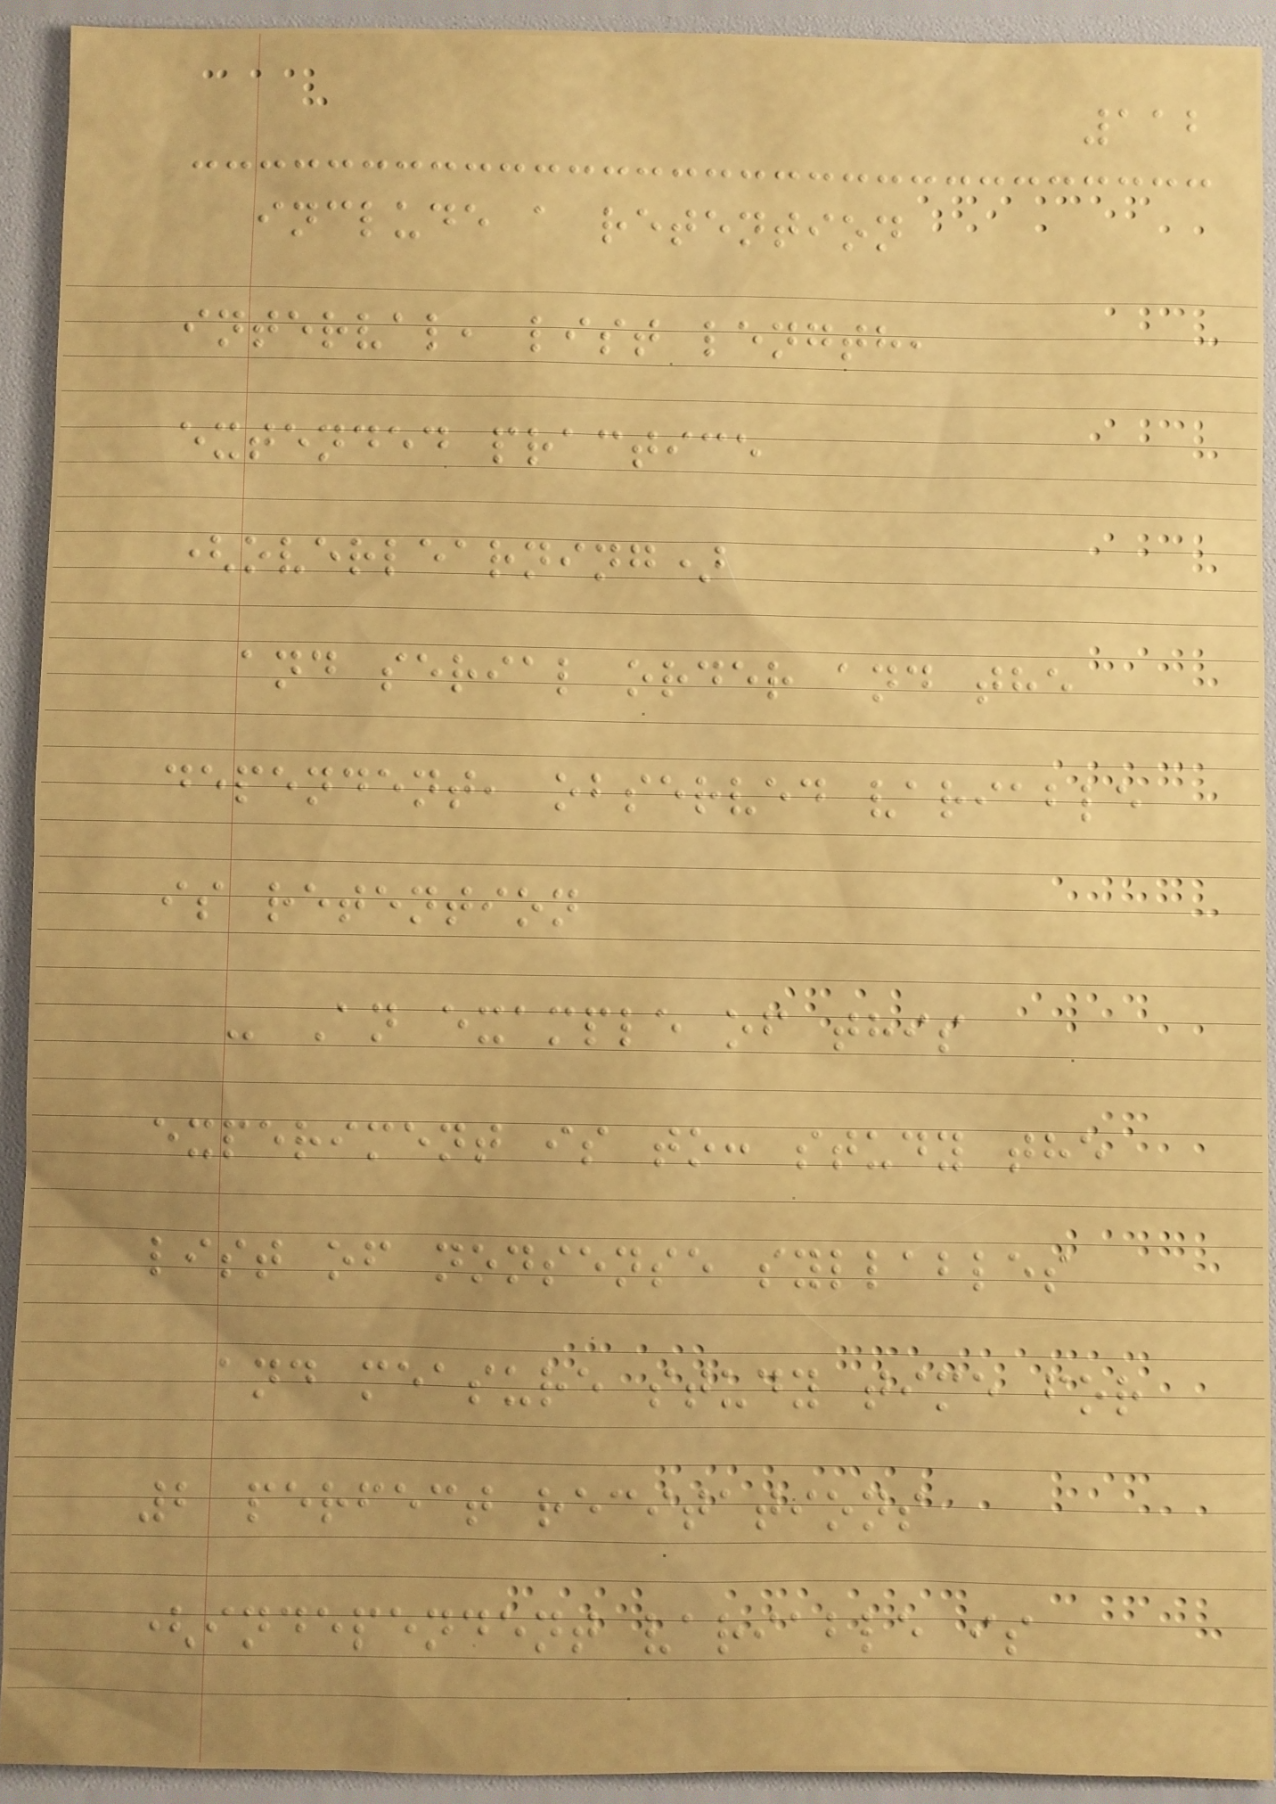112
include a retention
interval, list length,
extended practice
(overlearning)
and serial order and the
dependent, observed variable
is retention
- An example of this
experiment is to: study the
list of nonsense syllables
and measure study time for
2 perfect recitations
(independent variable is
